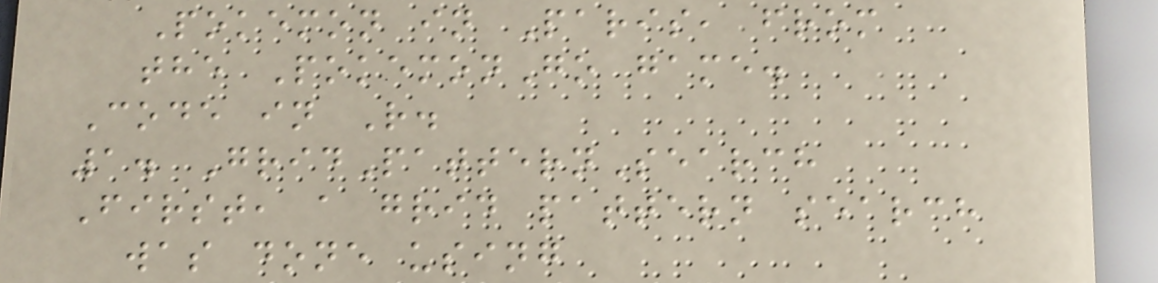Pokemon in Paris, from
the PokemonGo game.
Code in R.
1. GridPatternSearch
First, a grid pattern search
was done using
